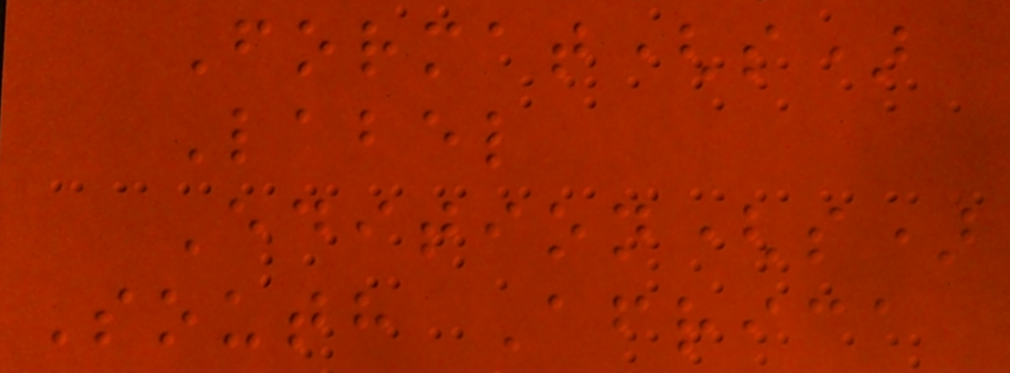Format(s)
Label
Edition(s)
South Africa
